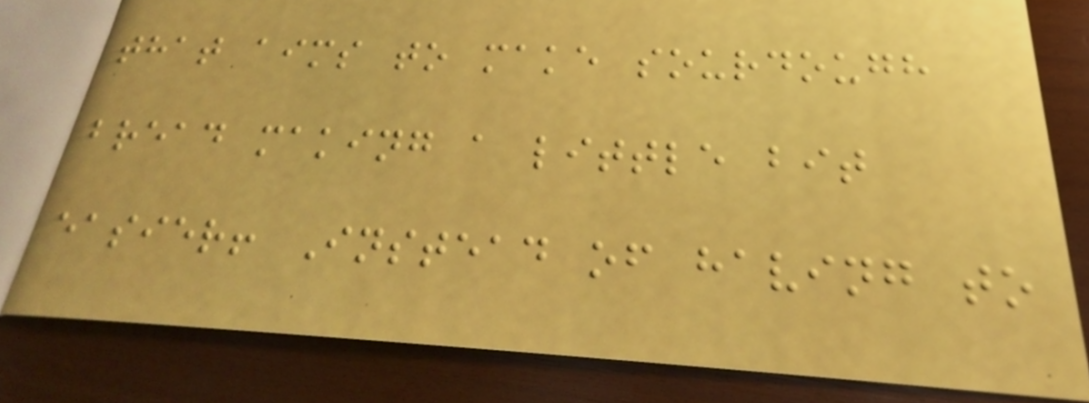that aims to make sourdough
bread making a little bit
easier! Instead of having to
